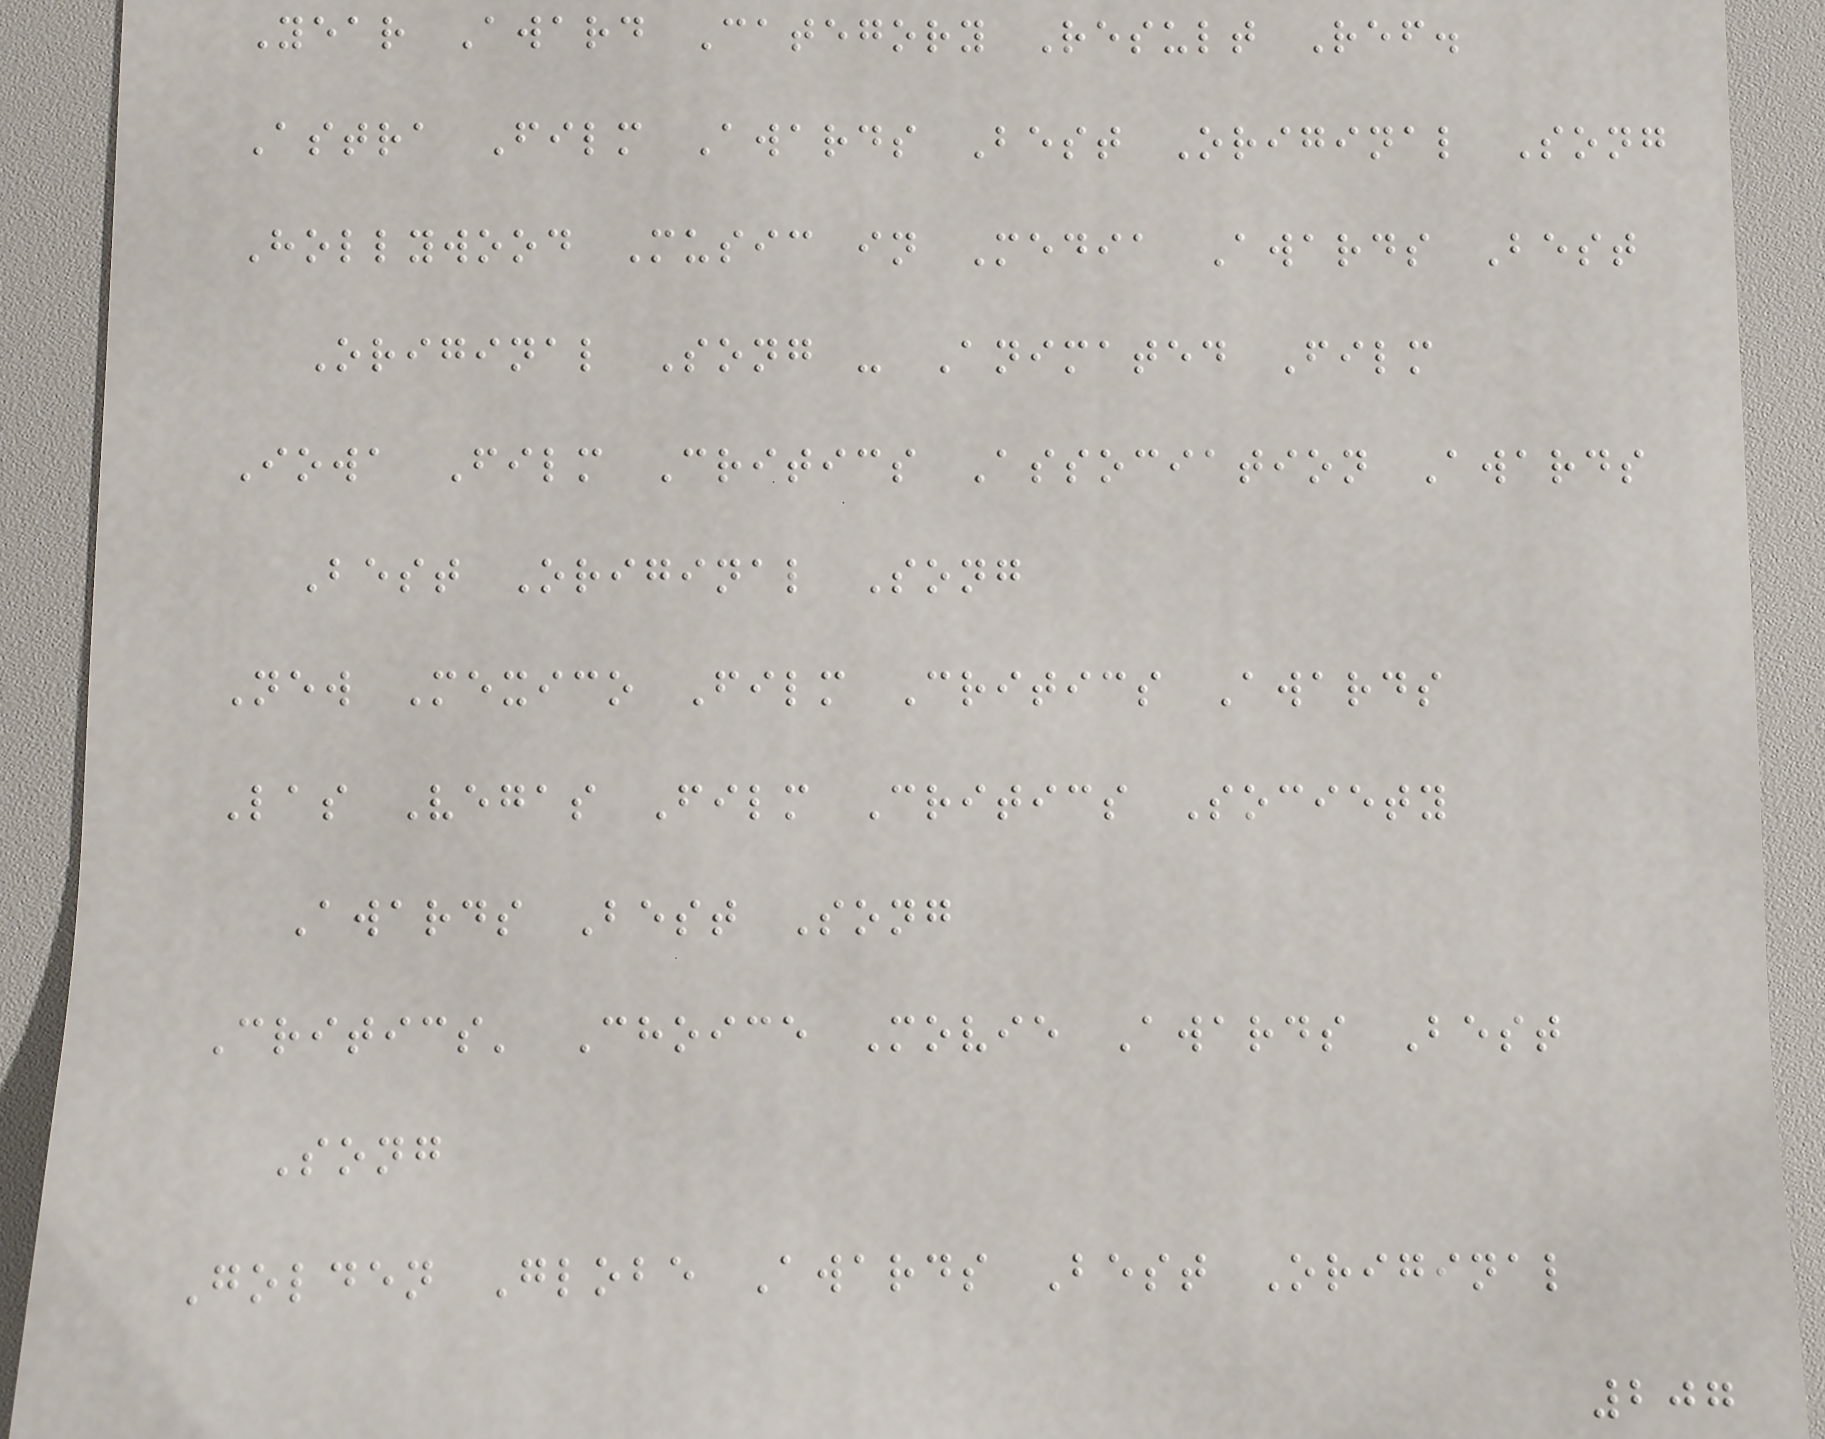Year Award Category Result Ref.
Astra Film Awards Best Original Song
Hollywood Music in Media Awards Best
Original Song - Animated Film
Iowa Film Critics Association Awards
Best Original Song
New Mexico Film Critics Awards
Las Vegas Film Critics Society
Awards Best Song
Critics' Choice Movie Awards Best
Song
Golden Globe Awards Best Original
207
